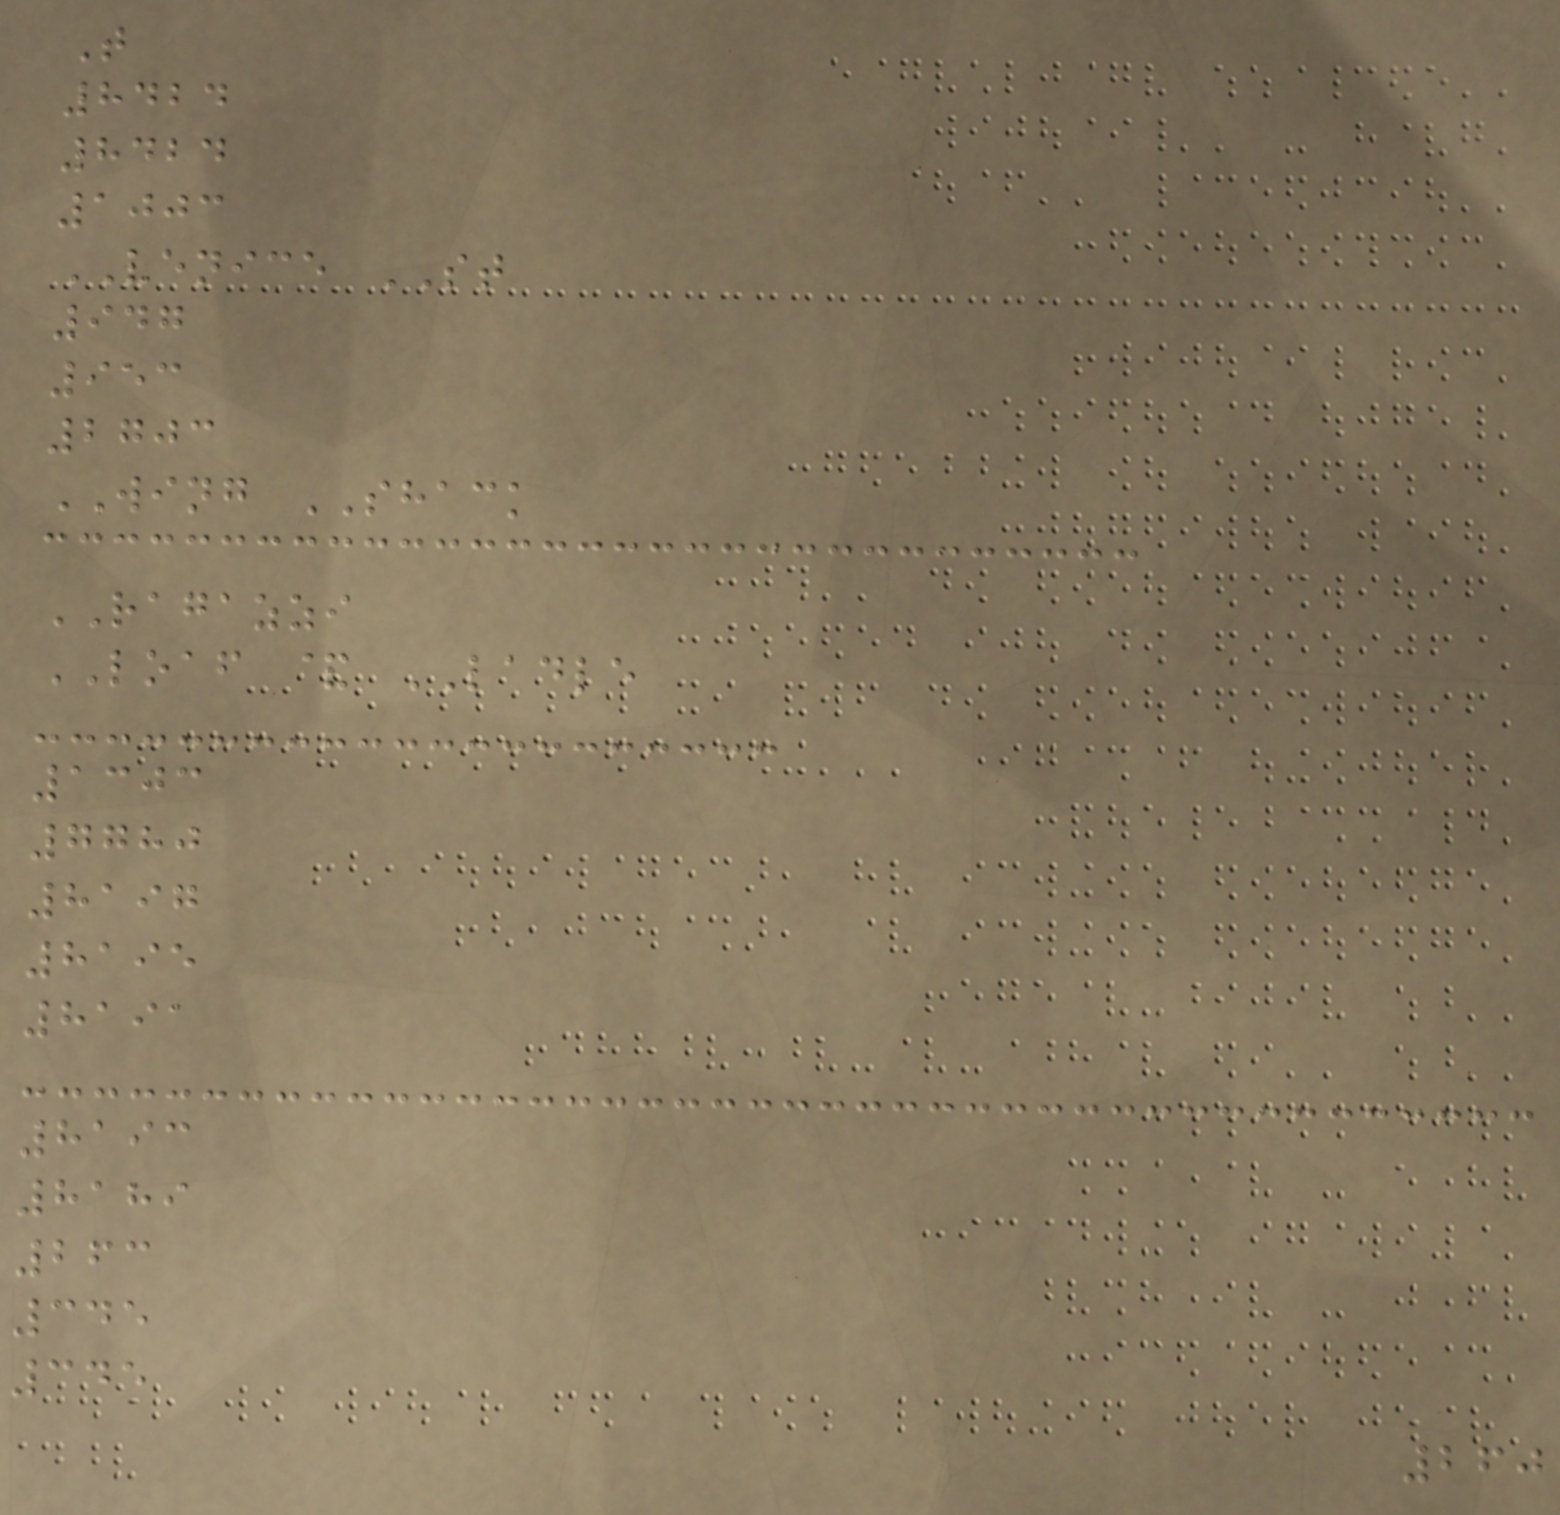T
8424
8424
1003
VENICE ST
947
953
2703
WING SHACK
RAGAZZI
LOAF & LADLE
1303
7780
8197
8195
8191
8193
8189
263
345
345
260
